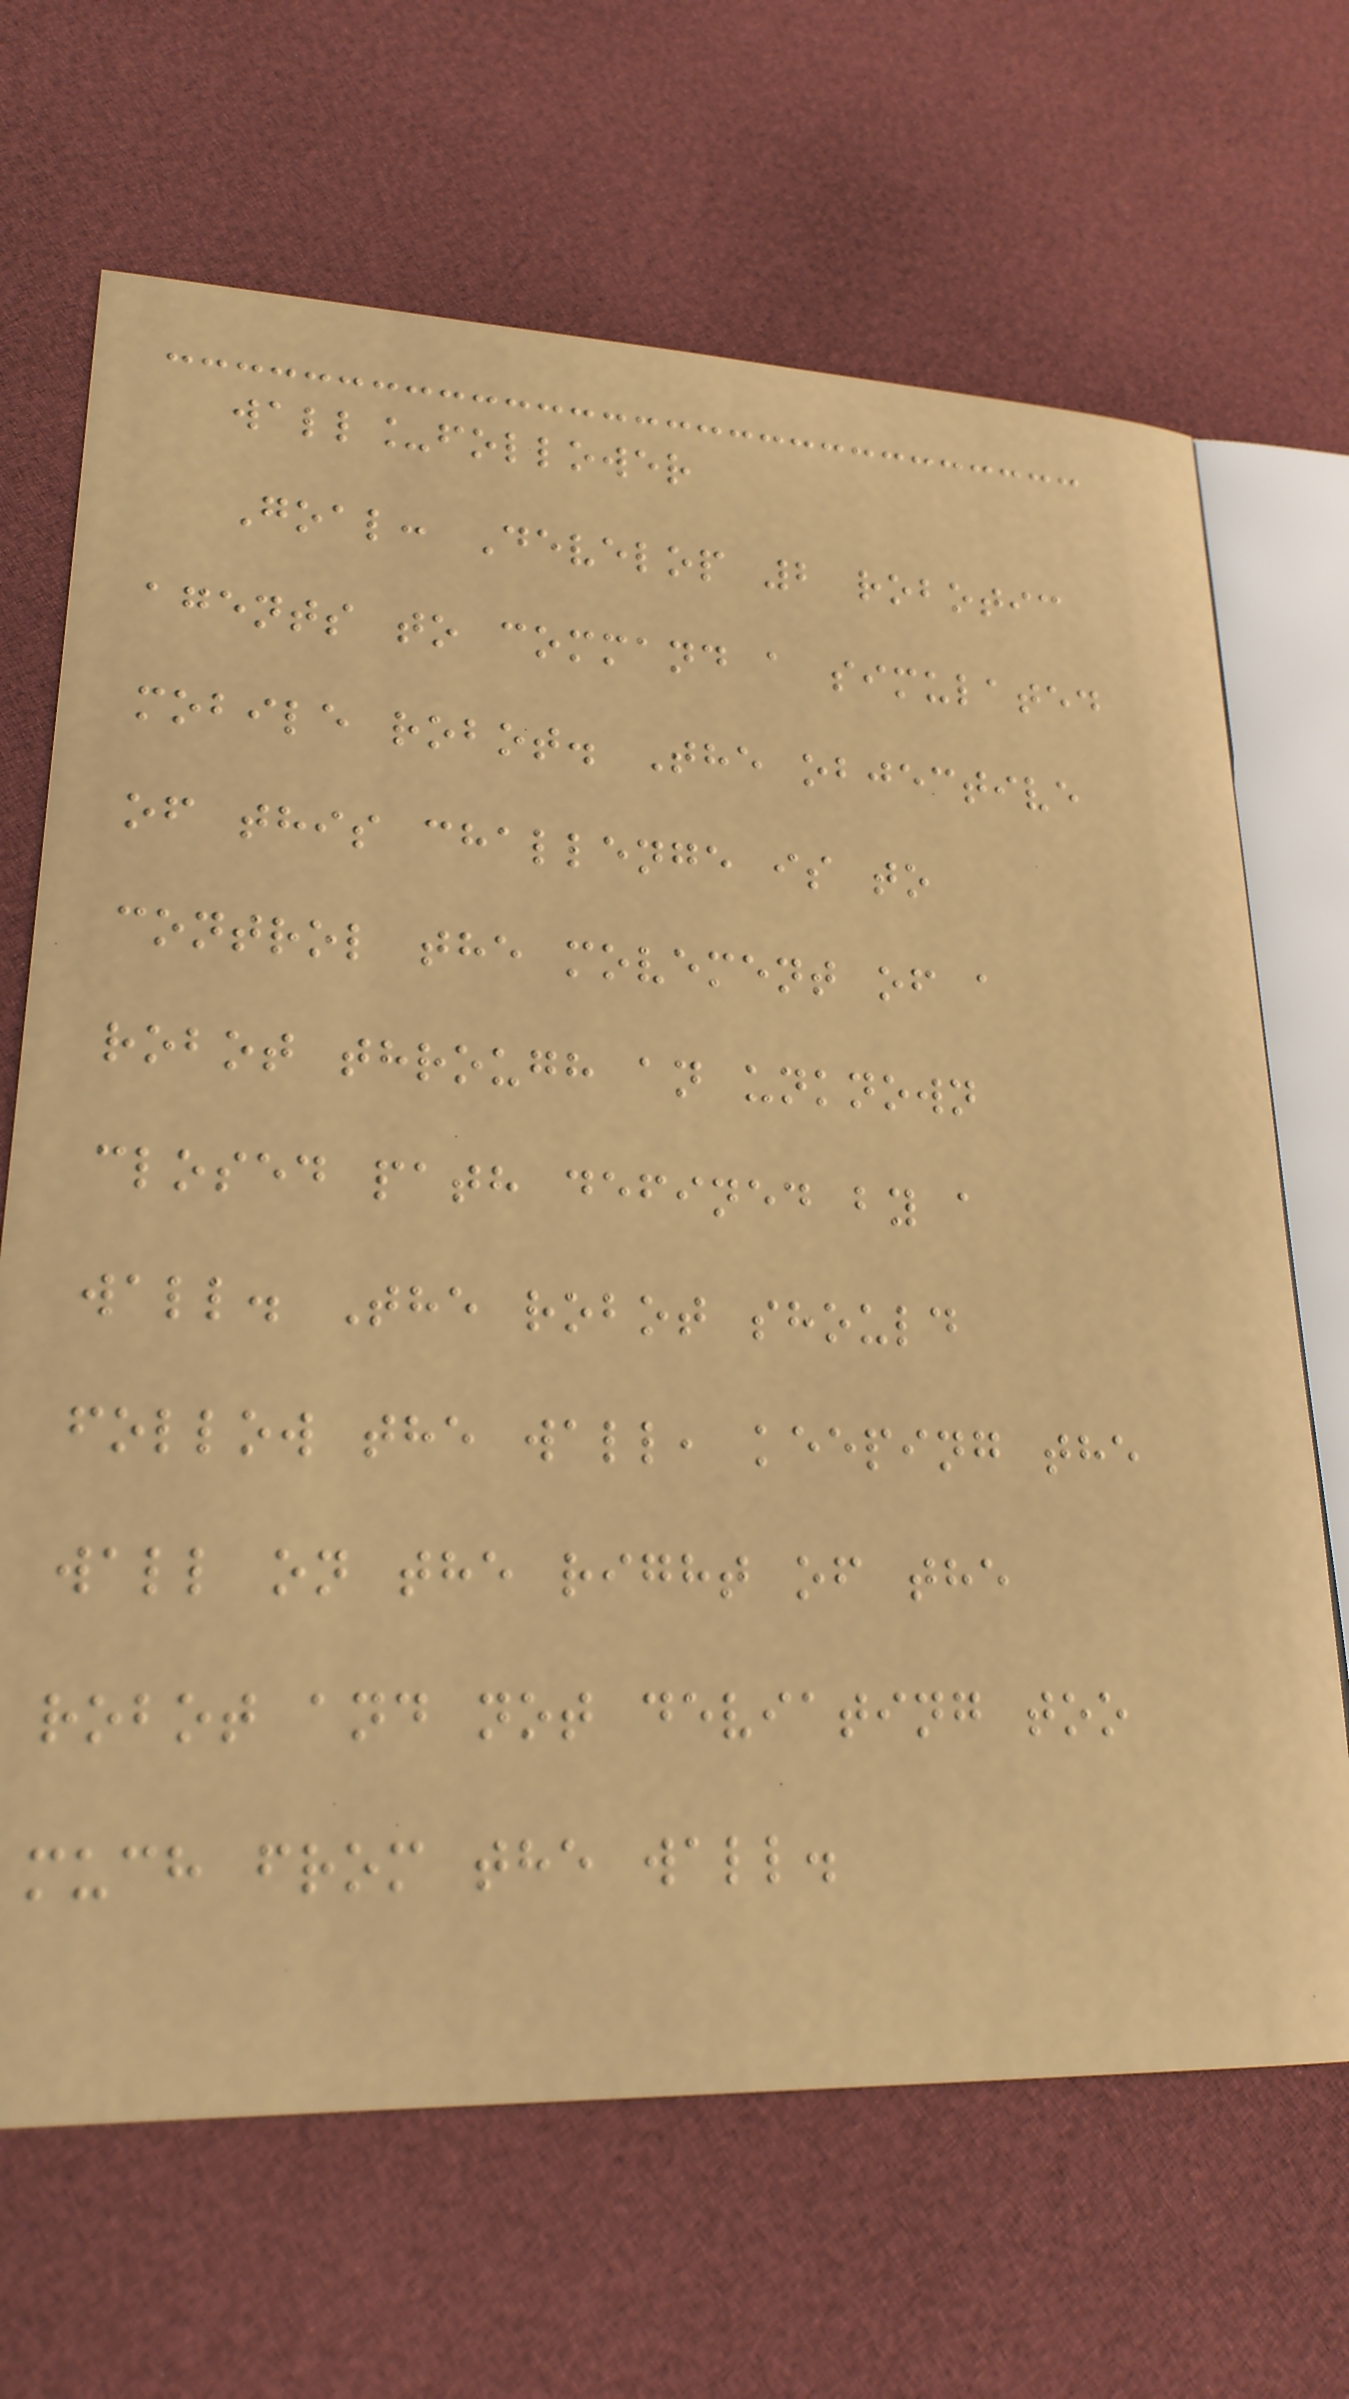wall_follower
Goal: Develop 2 robotic
agents to command a simulated
mobile robot. The objective
of this challenge is to
control the movement of a
robot through an unknown
closed path defined by a
wall. The robot should
follow the wall, keeping the
wall on the right of the
robot and not deviating too
much from the wall.
